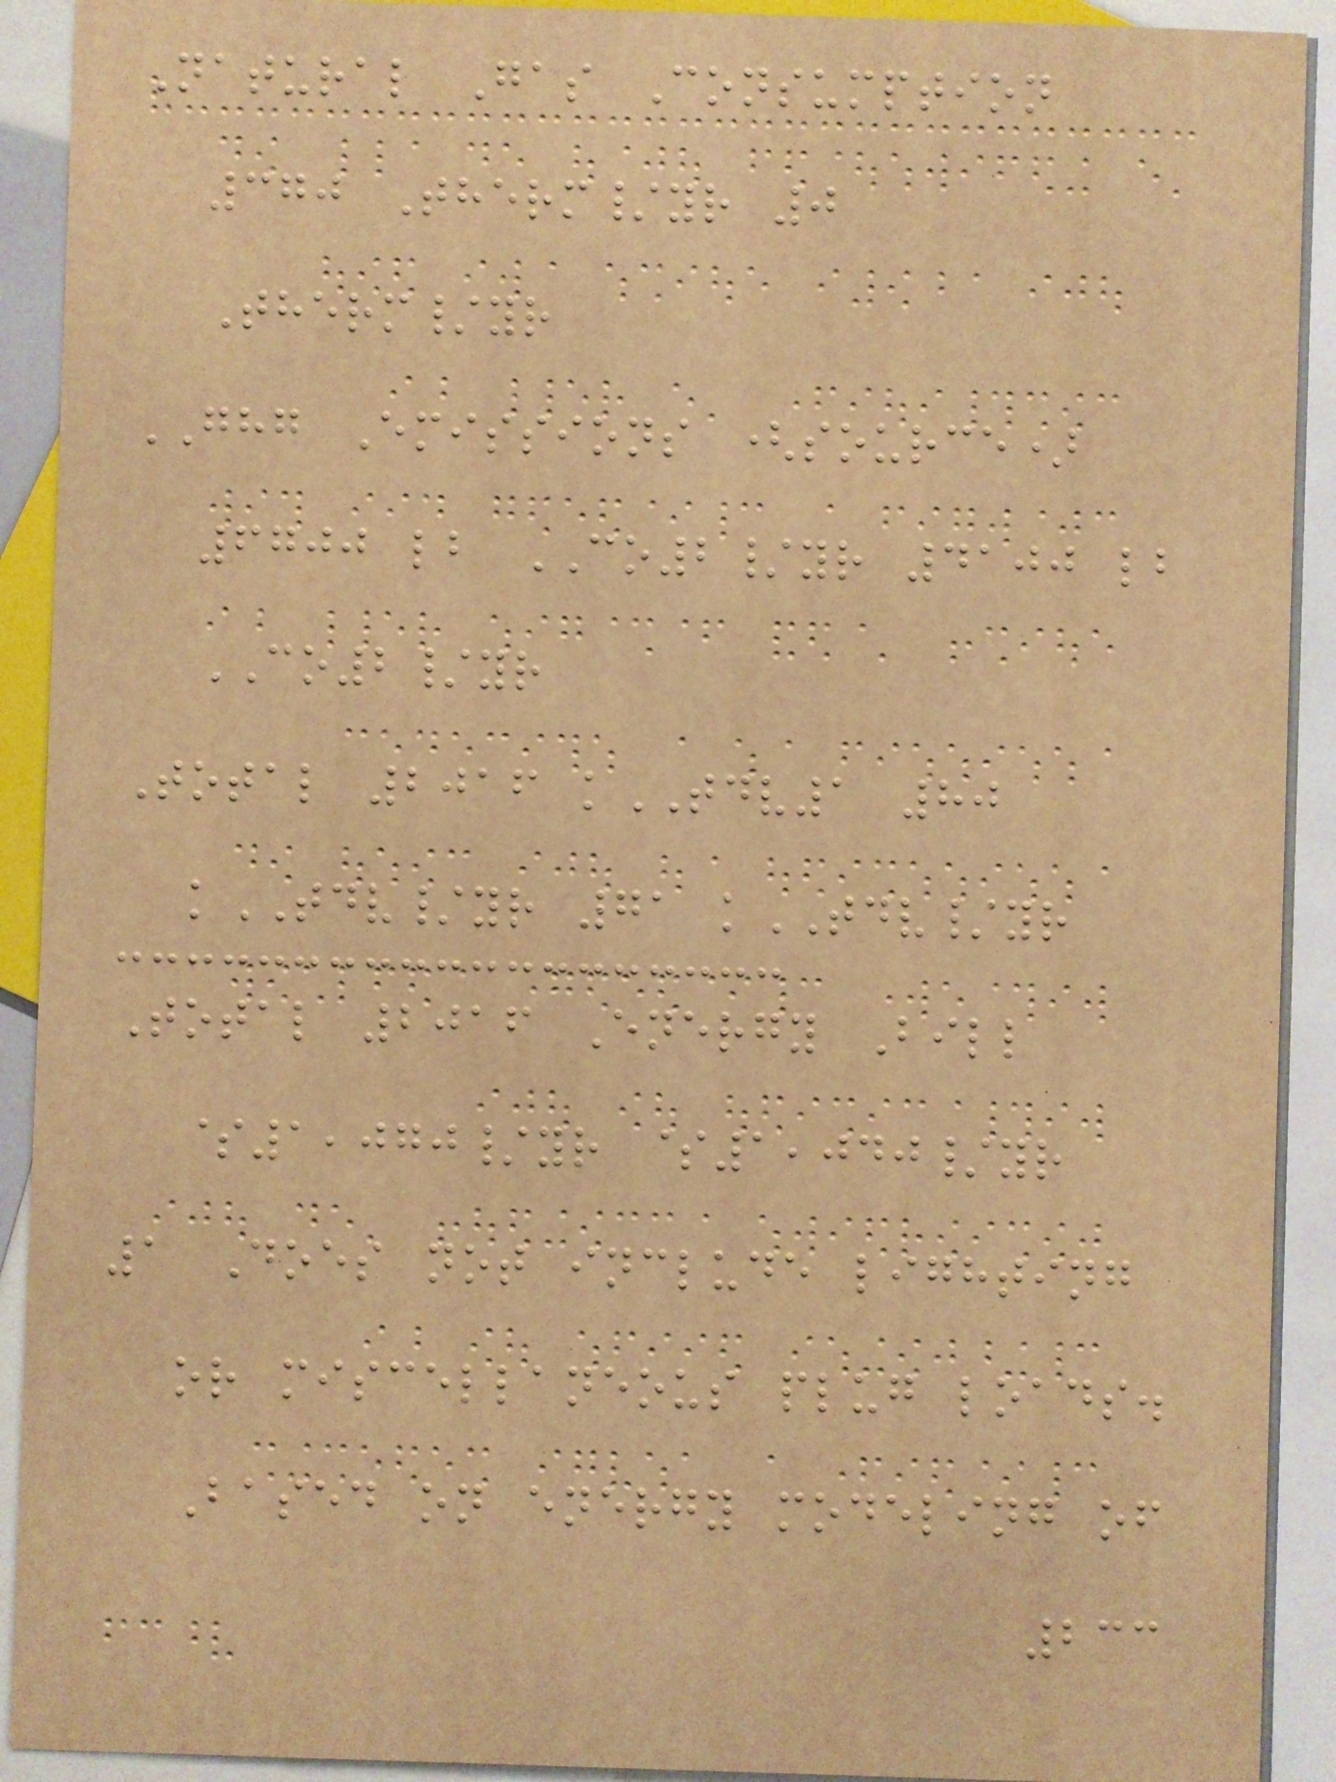Natural Gas Consumption
370 Therm/yr 0
Therm/yr
GHG Emissions (source)
6700 lb CO2/yr 4100 lb
CO2/yr
Total 2016 kTDV1 80
kTDV/yr 71 kTDV/yr
Total 2016 Energy Bill
$1,070/yr $1,040/yr
1 Does not include lighting
or miscellaneous plug loads.
Based on energy modeling of
233
